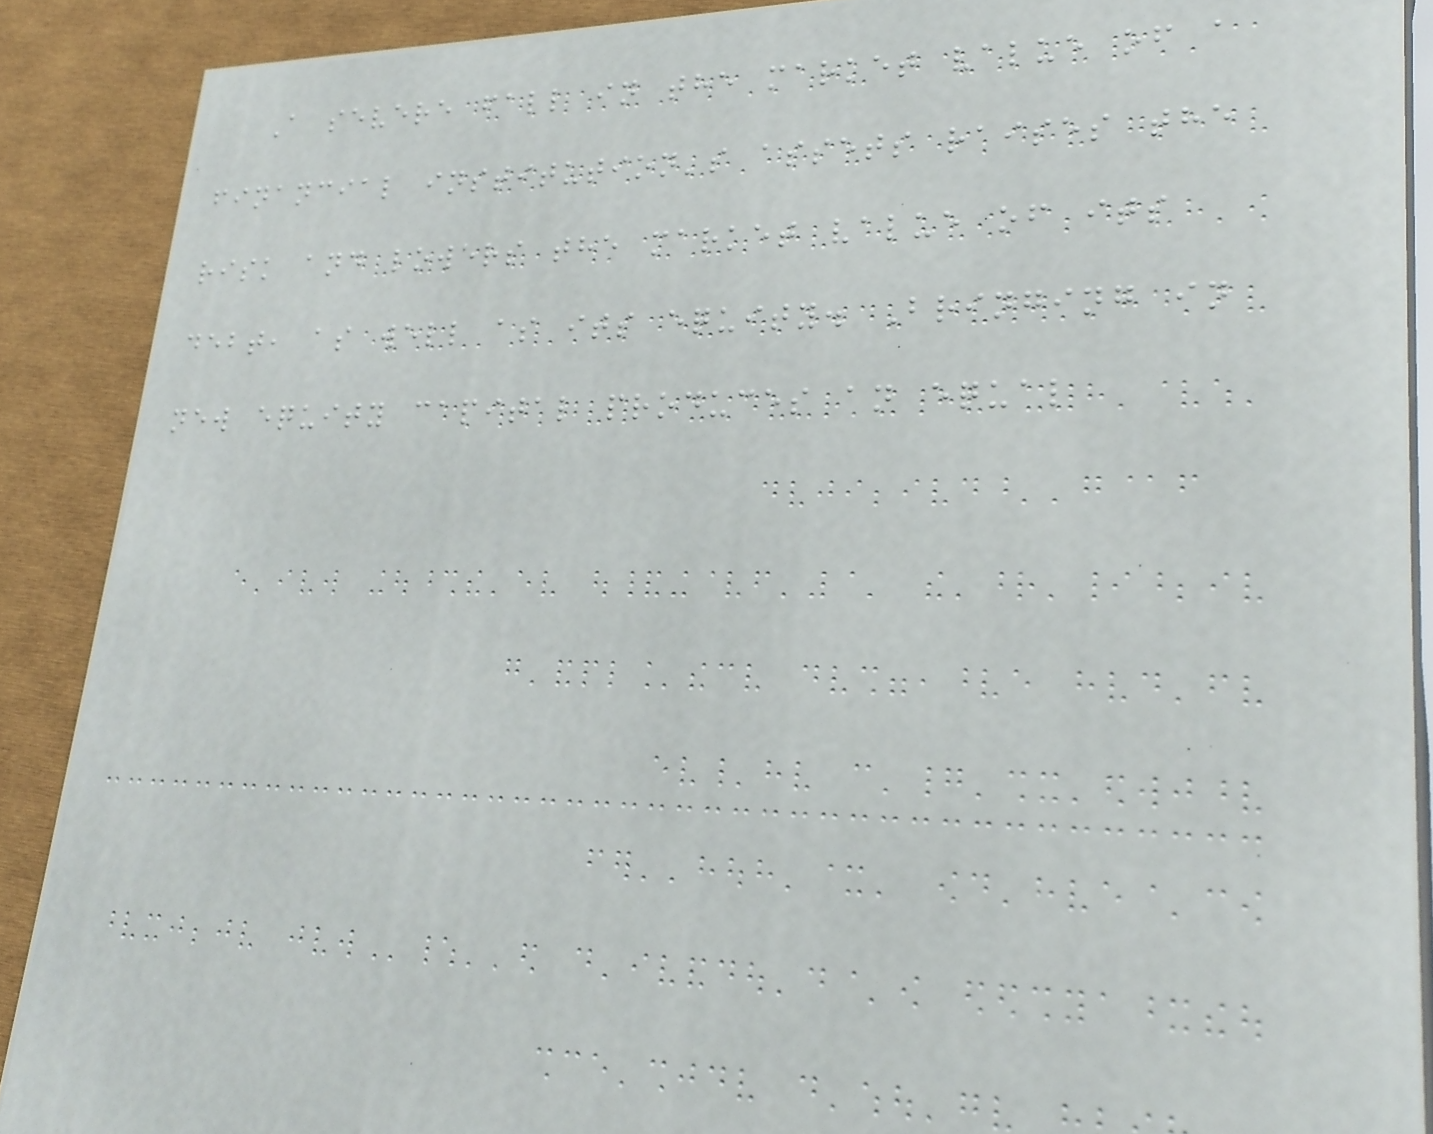A severe fall in the market value of a
financial institution's assets raises the
risk and lowers the market value of its
debt, as well as its equity. Bringing in
new equity capital produces an equal
